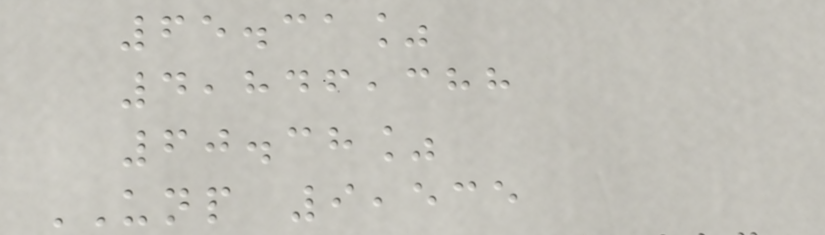65.31%
4,846,388
60.38%
UNP 9,535
